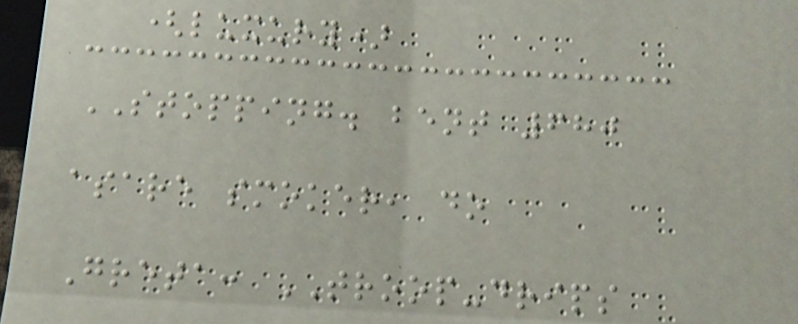(luxury)
STOPPING. bent 680
asare smoker, do
Greta: TROOP-drips
